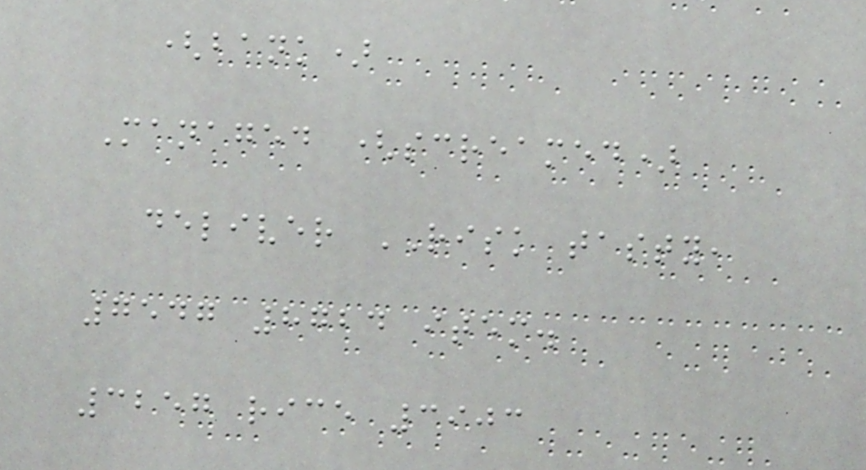(bank)
Managed (screamed)
deliver RISK tasty,
7547 8724 item.
3257 rice 3903
